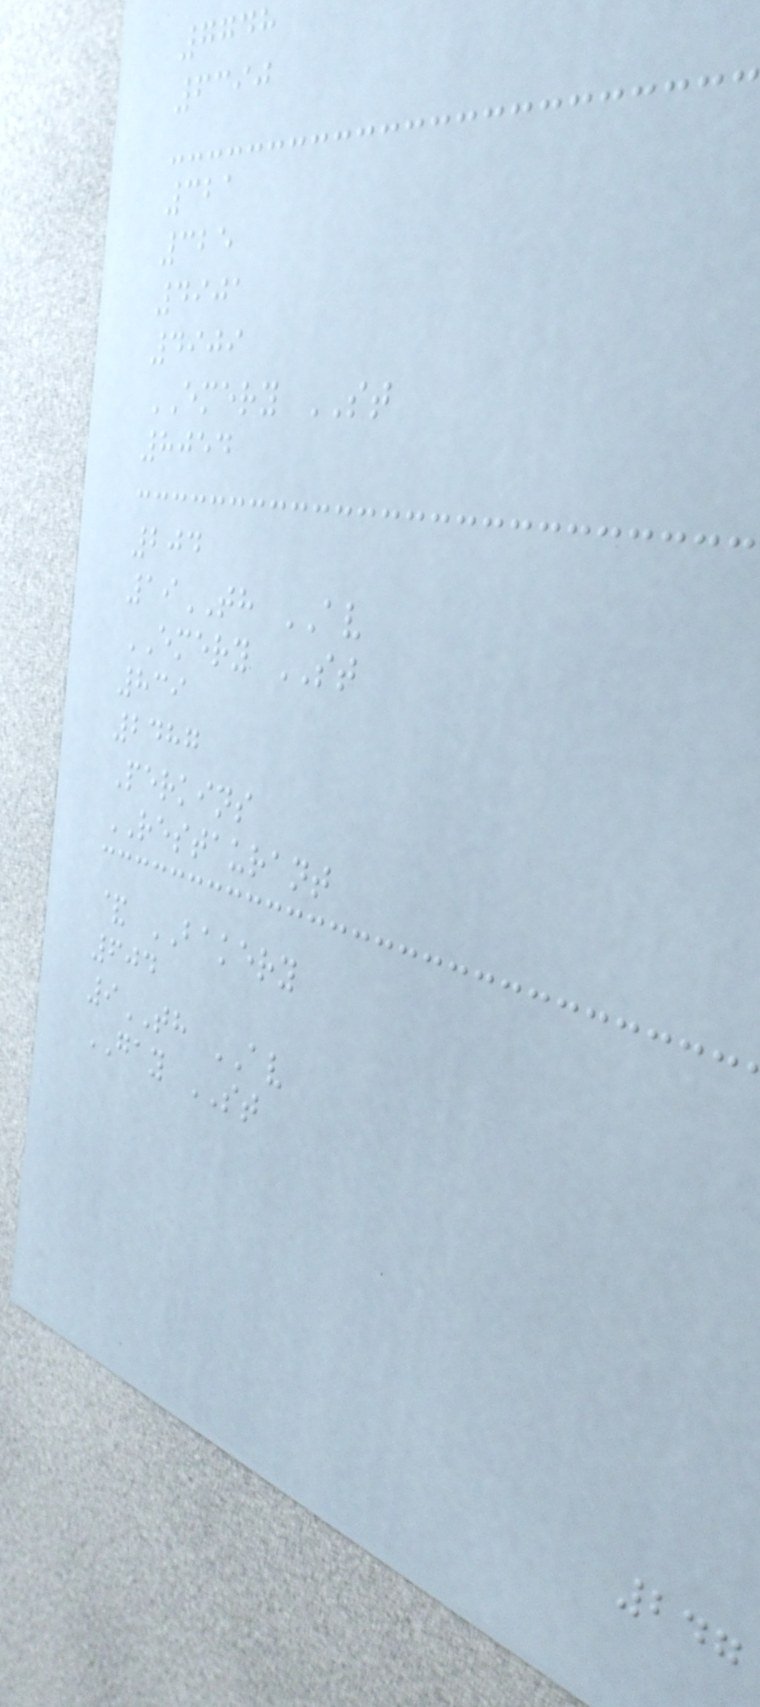7748
6390
321
325
4901
4909
EMERY ST
8054
204
19TH AV
EMERY ST
839
2487
Perkins
RESTAURANT
& BAKERY
604
9TH AV
GAY ST
247
